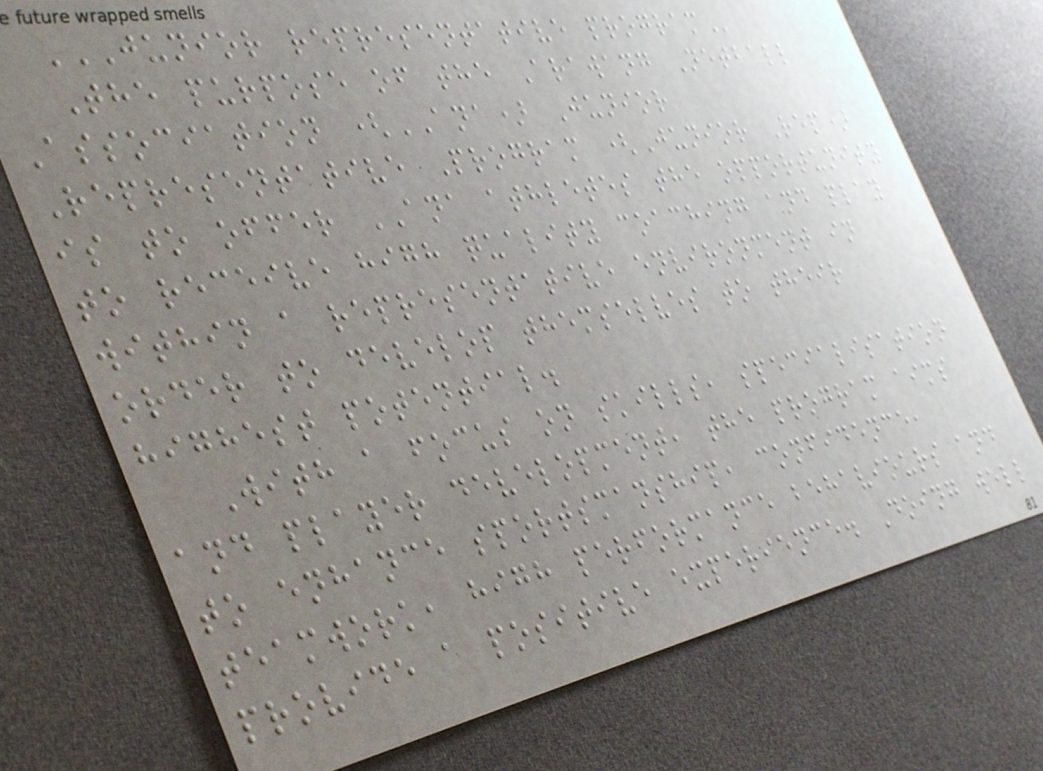JUNIOR REPRESENTATIVE PROGRAM
The purpose of the Arawang Netball
Association (ANA) Junior
Representative Program (Junior Rep)
is to offer ANA athletes the opportunity
to receive high quality coaching and play
within a representative environment in
order to develop themselves to their
highest potential.
With a focus on skills, specialisation
and player development, the program aims
to enhance sportsmanship, confidence,
teamwork, high performance behaviours and
provide a positive experience. Doing well
